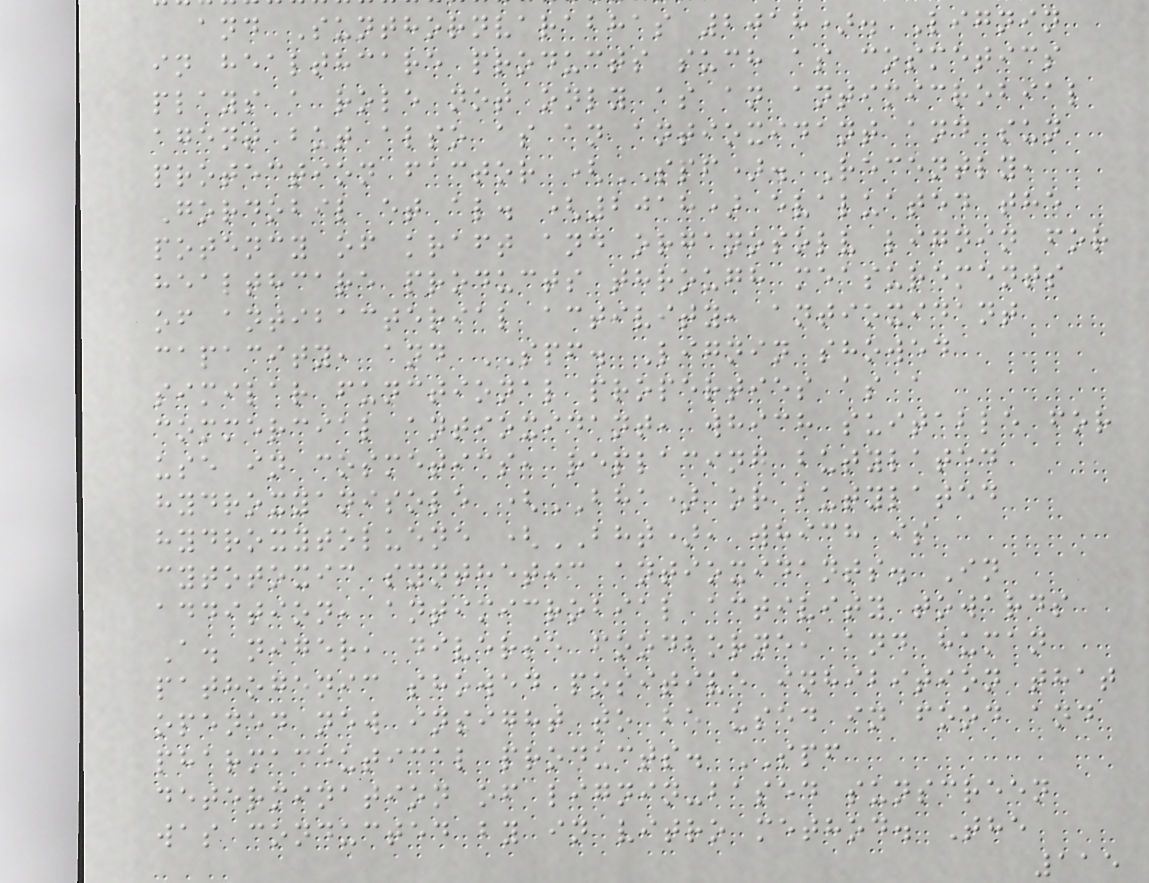and Sunthornvarabhas 2018). Lignin
in healthcare products such as cosmetics
plays a role not only as an antimicrobial
agent but also as an antioxidant and sun
protection factor (SPF). Recently,
Gordobil et al. (2018) evaluated the
potency of kraft and organosolv lignin for
healthcare products through measurements
of antibacterial activity, antioxidant
capacity, and SPF. Lignin showed
similar functional properties as a
commercial antioxidant, which suitable for
use in cosmetics, replacing butylated
hydroxyanisole (BHA) or butylated
hydroxytoluene (BHT), which is
cytotoxic synthetic antioxidants. In
addition, antimicrobial activity towards
A. niger, diverse foodborne, and human
pathogenic showed positive inhibition that
opened new insight to be used in food and
pharmaceutical products. SPF
determination of lignin-based sunscreen
was conducted by in vitro method. The
115
